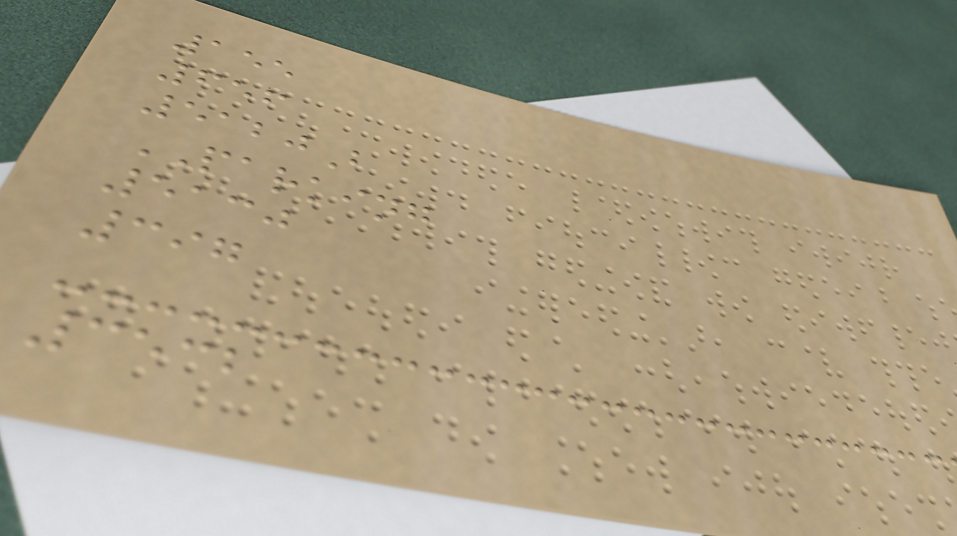155
656
5120B
PARKING
5130
397
3532
